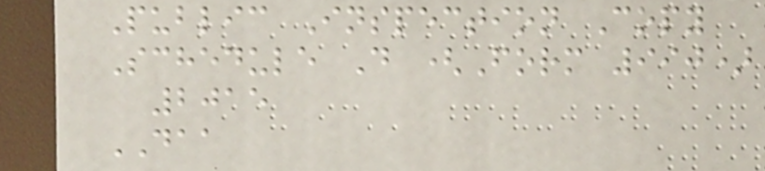Public Inspection Copy
Schedule D (Form 990)
2015
DAA
